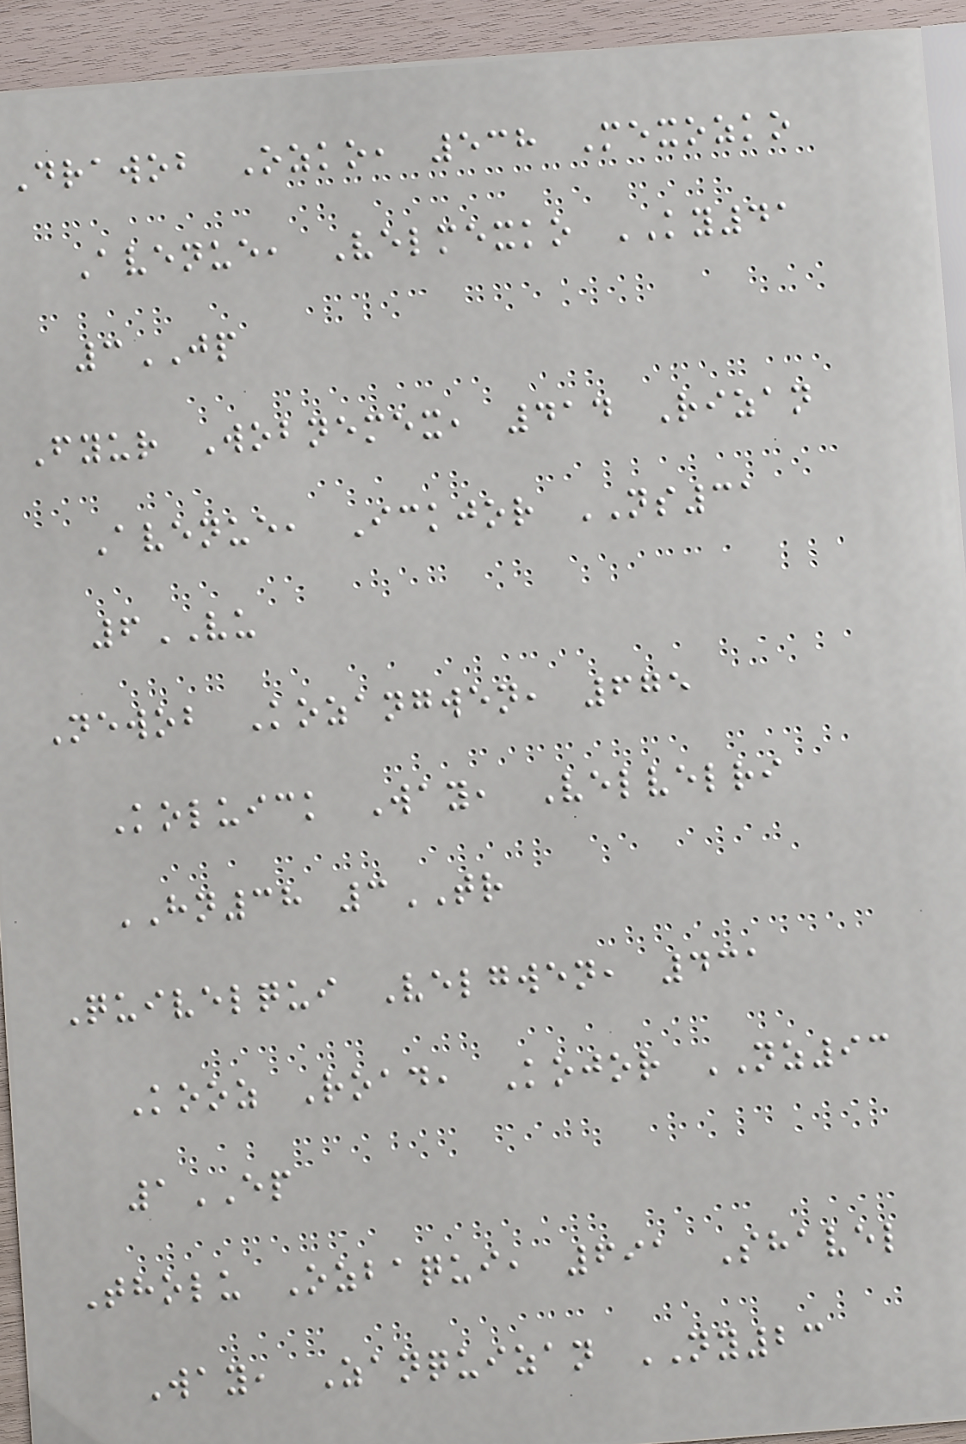Drawob Ozko, 538 Mexozko
Avenue, Velmexko KY41
3JP
Fyur Wobnemex, 414 Rizan
Avenue, Ickjor NS31
6VU
Newob Kozangwen, 675
Koluick Way, Velvelri
HN38 3TR
Quivelqui Velgwen, 431
Kooz Road, Kojor NZ93
1EP
Tholu Ozbaqui, 691 Shavel
Way, Zanquizan NY23
